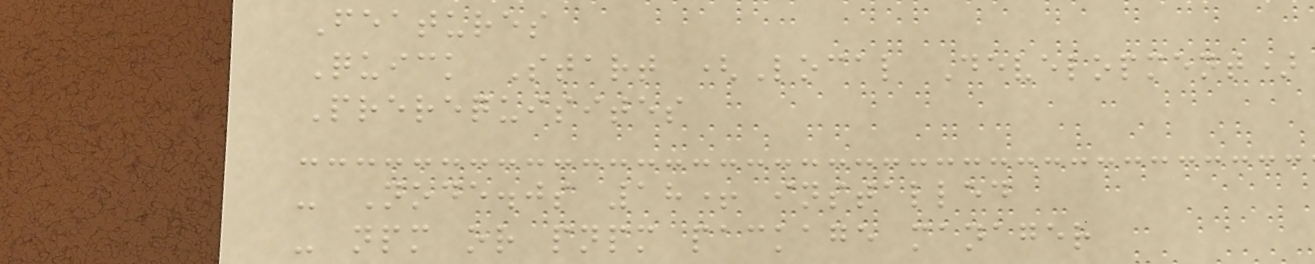Features
Quick Start (Local Development)
Prerequisites
- Node.js 18+ installed
- npm or pnpm package manager
